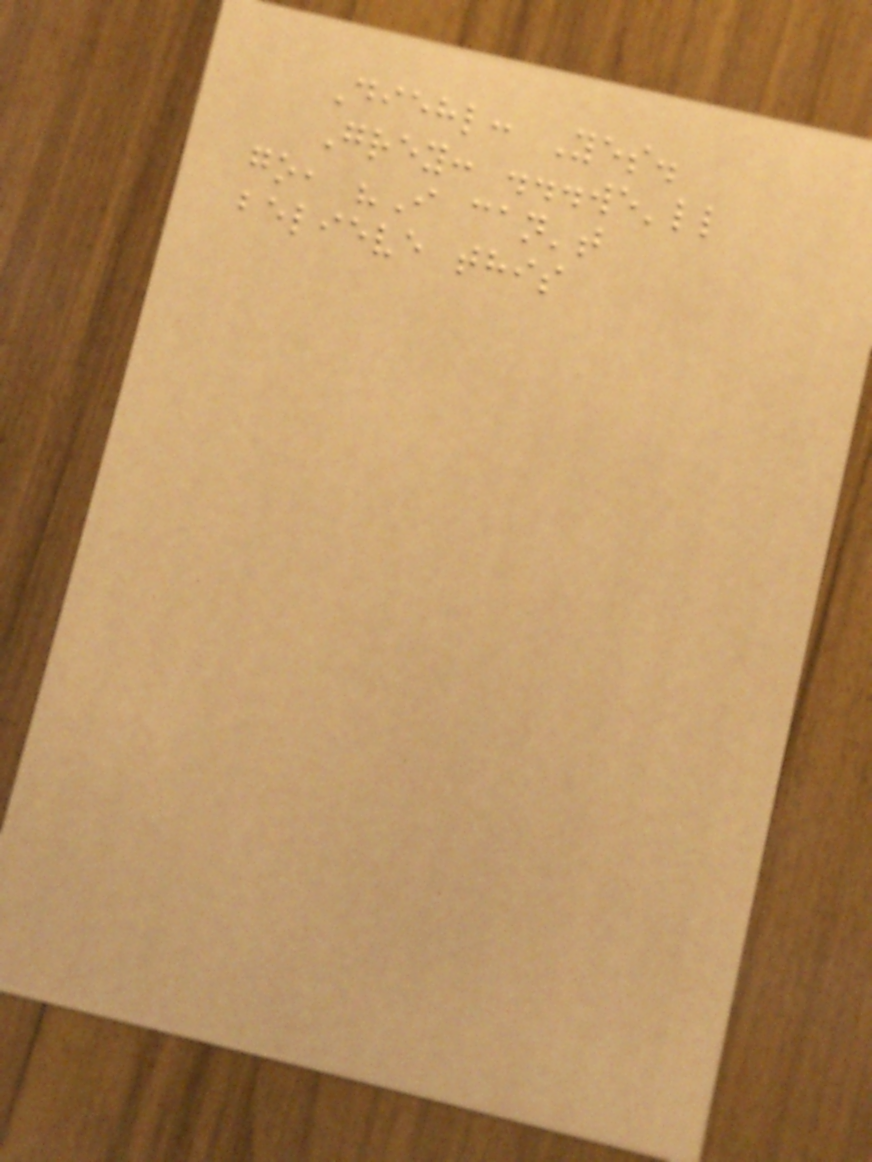Diehl: Yes.
Grey: ...we'll
go, "I can't
believe this
